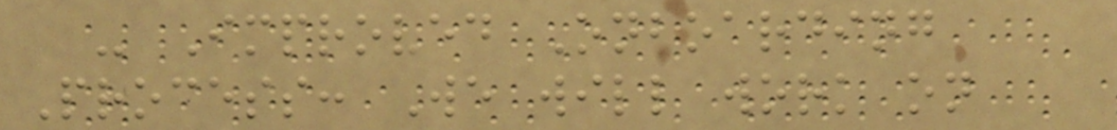- Improved Onboarding
Process: We will work on
